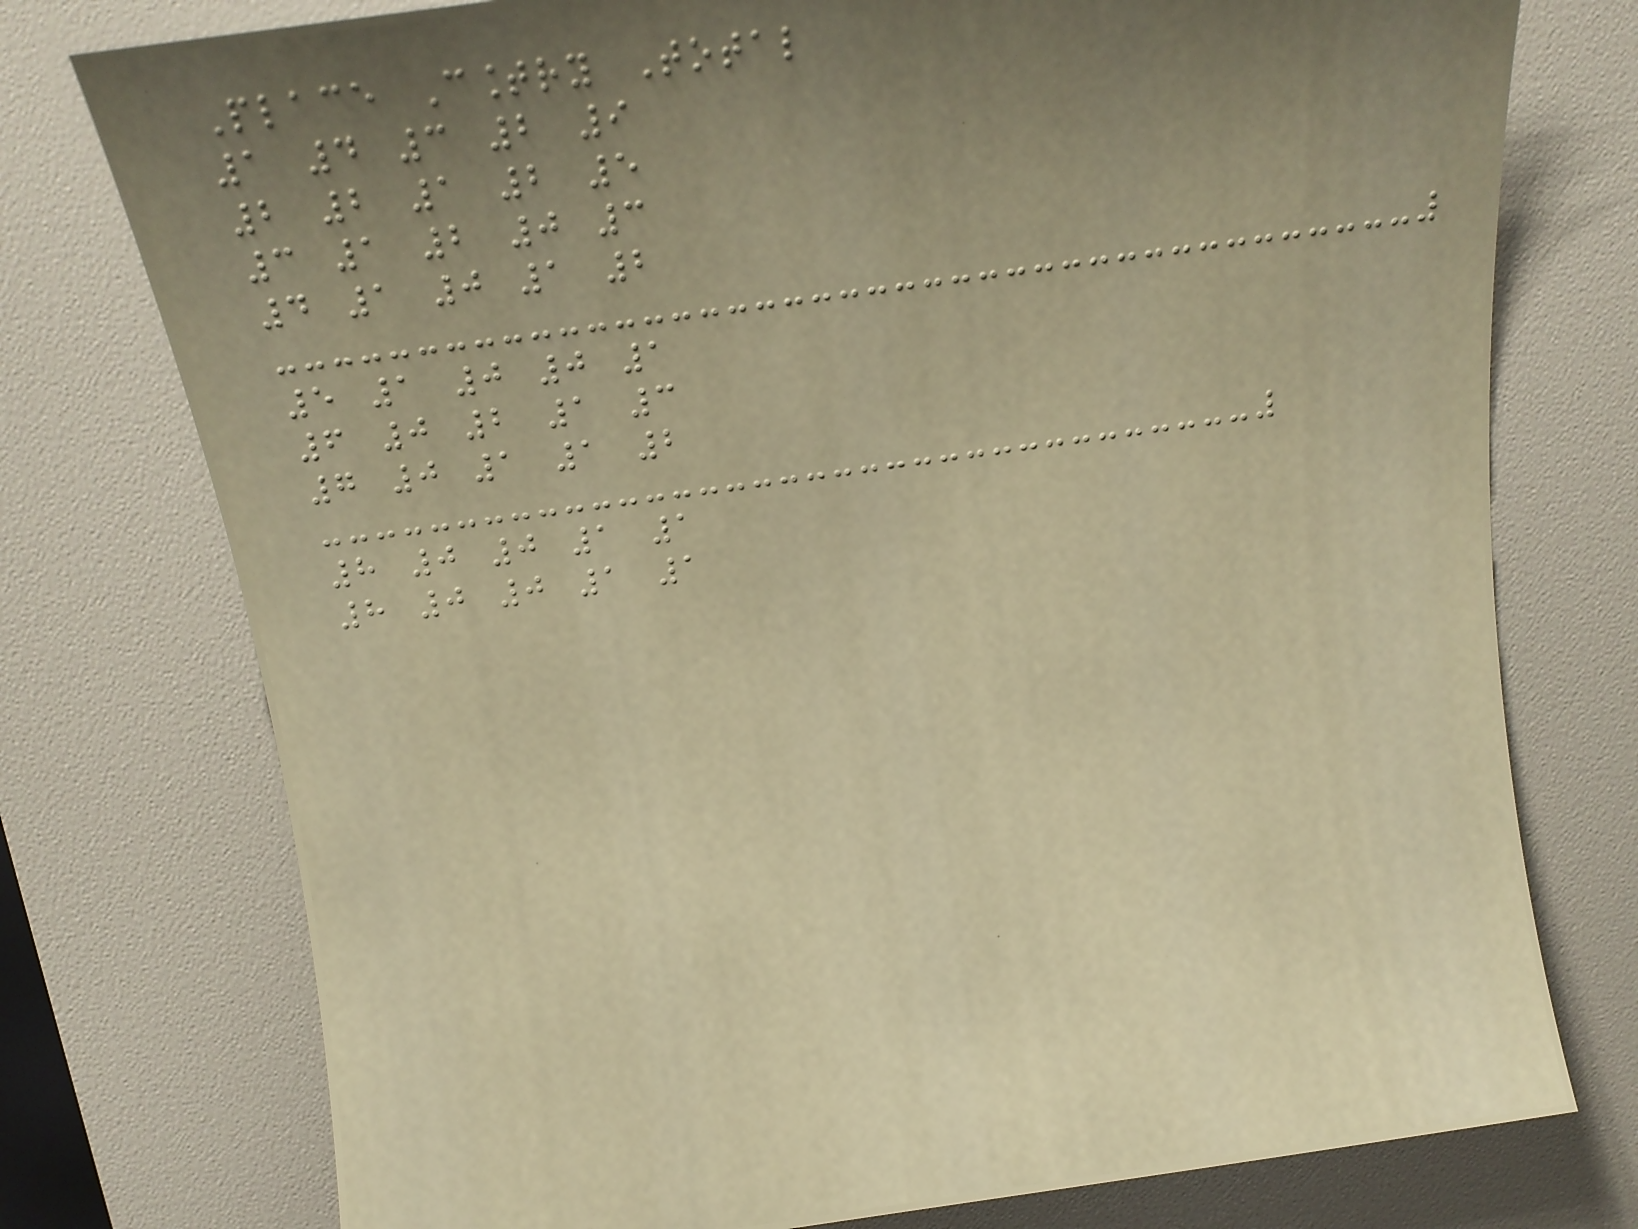Place Country Total
1 4 3 2 9
2 2 1 2 5
3 1 2 0 3
4 1 0 1 2
5 1 0 0 1
6 0 2 1 3
7 0 1 1 2
8 0 0 1 1
8 0 0 1 1
